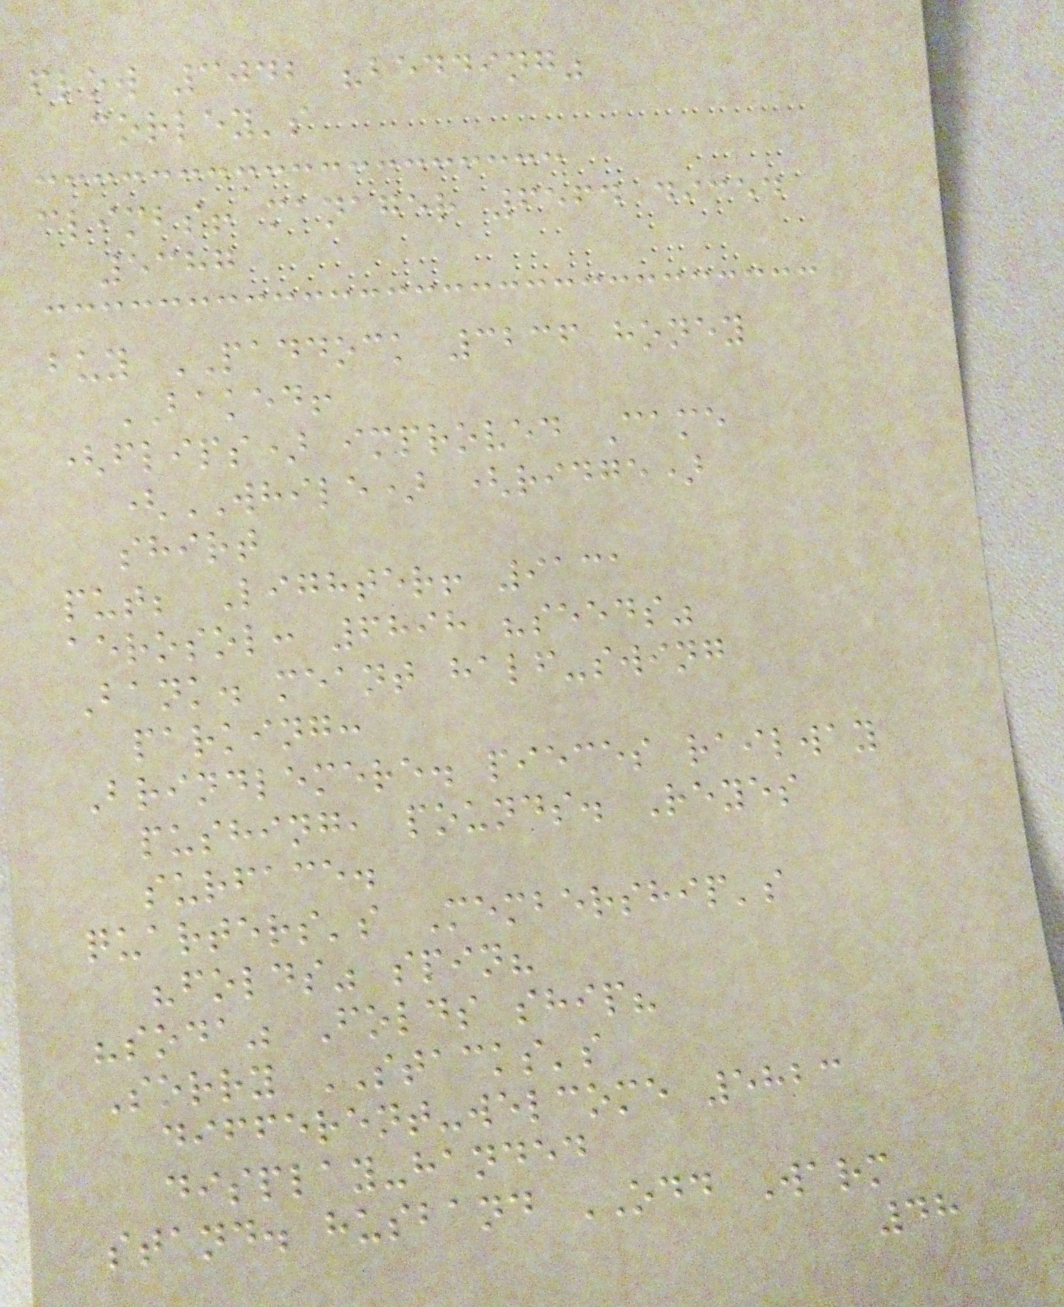flow 3042 "bedding"
corley's
climbs! manager 6564 diced
5387
buy PADDOCK 3236 honey
BAKED!
(flips) improved Came
(WHILE) (ridge)
shirt
put; Lighter! 9131
aerosol: 6898 "seeds"
Bank. meant half-swing
parking:
Brindlemere. pieces railway
pushing, pounds. Reyes
surface.
quarters's Membership's
"folds" spin?
"soda" Folds ship?
Sorry STACKS's
different-welcome 5823
display-handed
stand. husband ODD Warm
48
